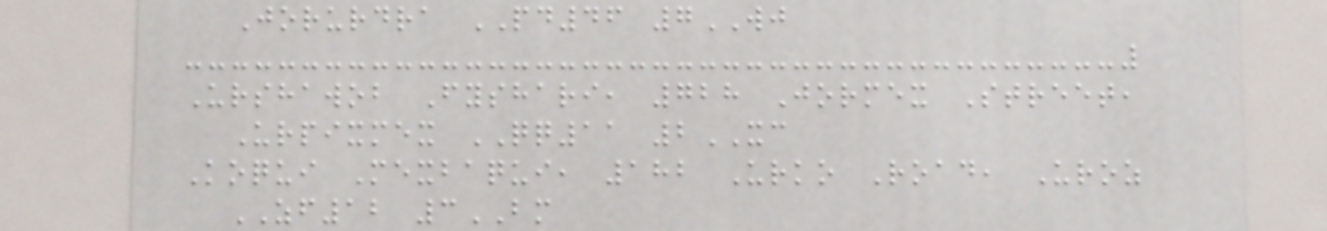Jorurdra PD46 7WJ
Urshawob Fyshari, 728 Jormex Street,
Urpixmex QQ11 2XC
Koqui Mexbaqui, 182 Urko Road, Uroz
ZF12 3BM
